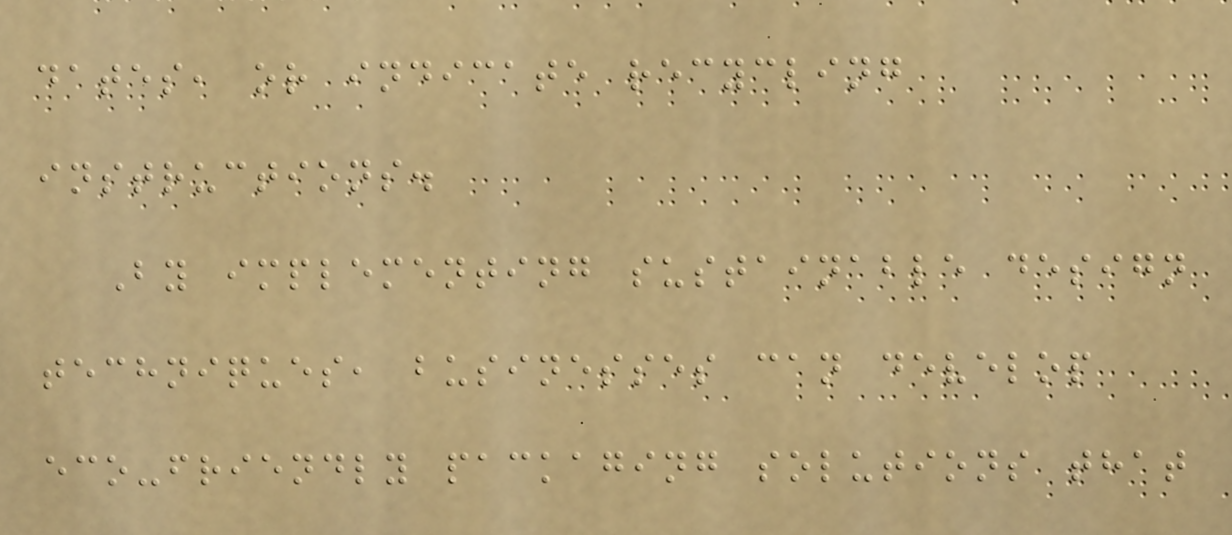dates, or indicate recycling
instructions.
By implementing sustainable design
techniques, businesses can develop
eco-friendly packaging solutions that
